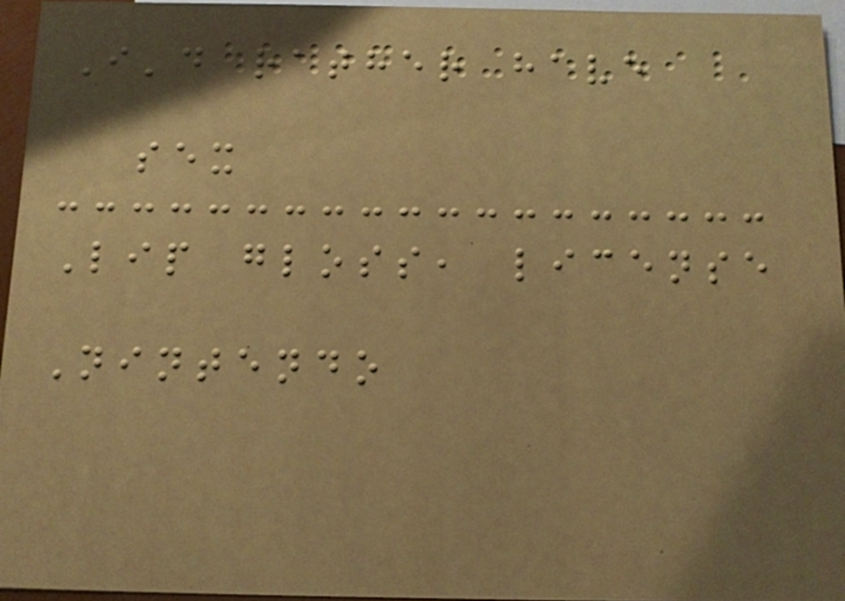I'd rather have
sex
Lip gloss, license
Nintendo
